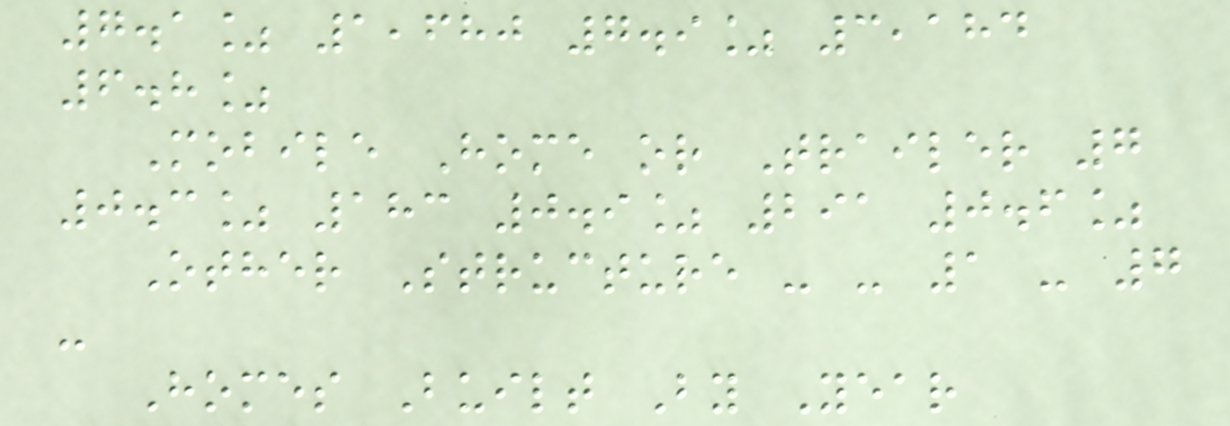7.1% 1,680 7.9% 3,184
6.8%
Mobile Home or Trailer 7
0.3% 183 0.9% 291 0.6%
Other Structure - - 1 - 7
-
Homes Built By Year
